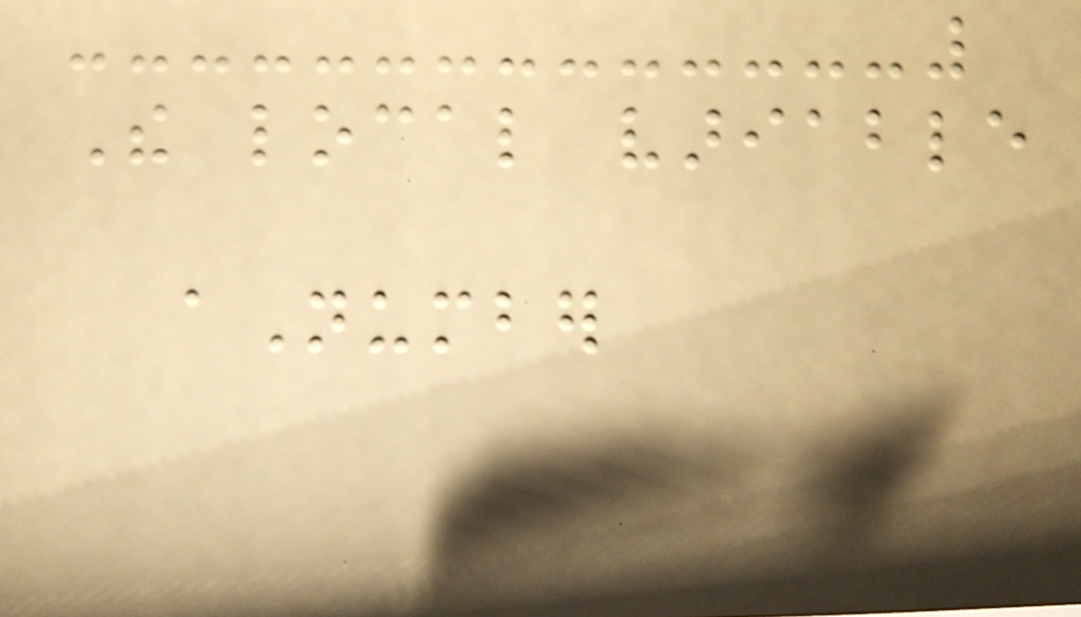The local variable
aNumber
